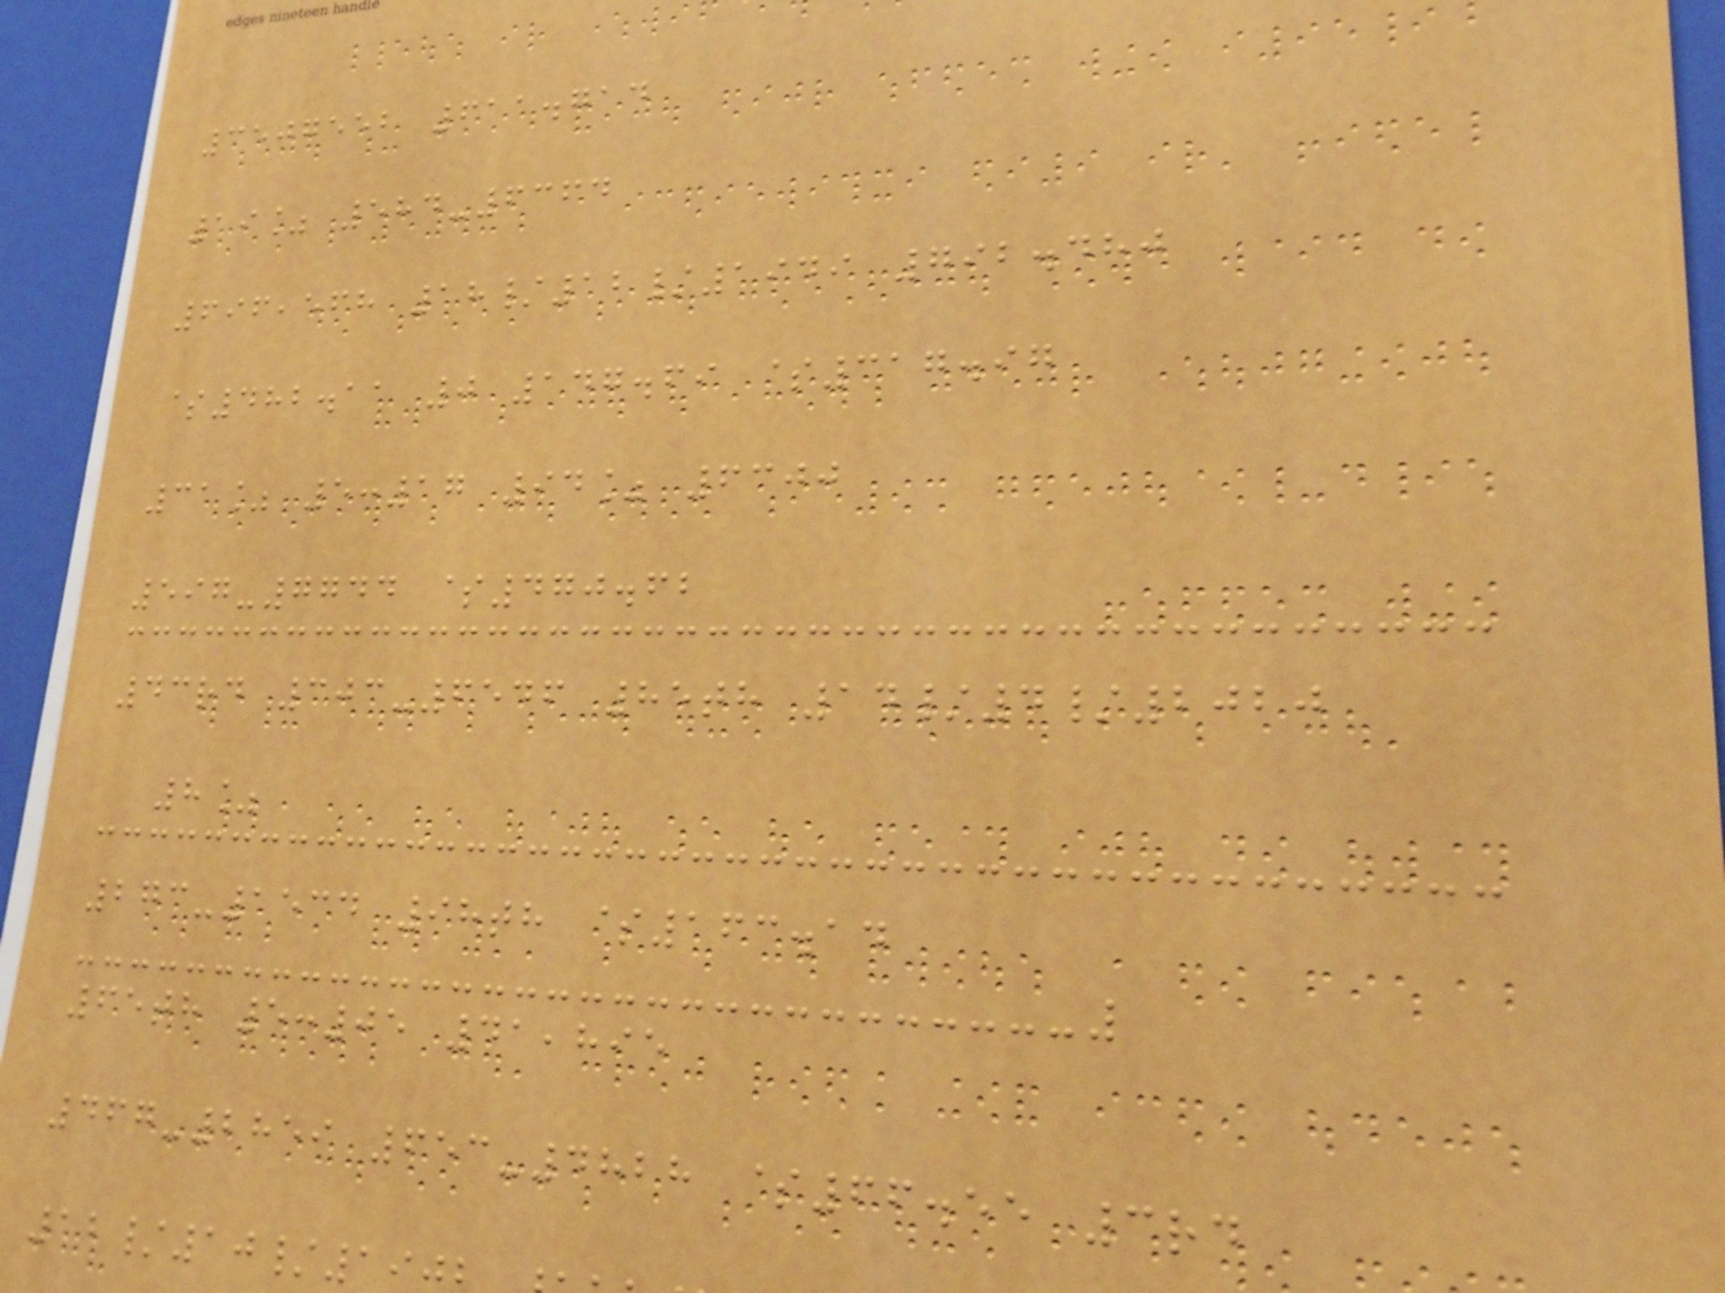3507552 611.714
19% 584-6364
696,568 18/12/1949 792.480
$482.11 0 147.69 $317.97
31% 5:17 94% 6300
597-7744 $470.62
43rd 303-6546 85th 14/4/2020
8%
273-1534 98th $163.14
65th 5:05 41,895
467-2859 653-4828 $66.55 3rd
12/10/19
